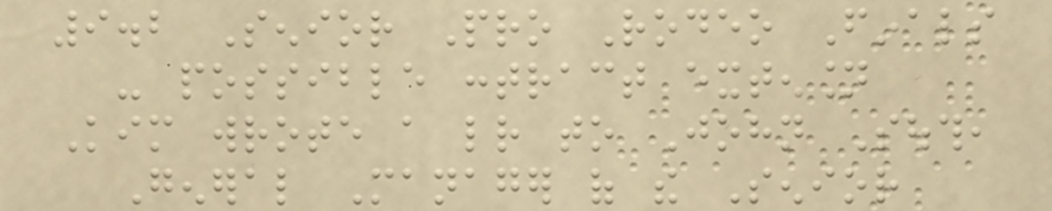9.2 Senior Pro Rodeo Finals
- possible contract extension
Kim wrote a letter to John South,
General Manager of the Senior
